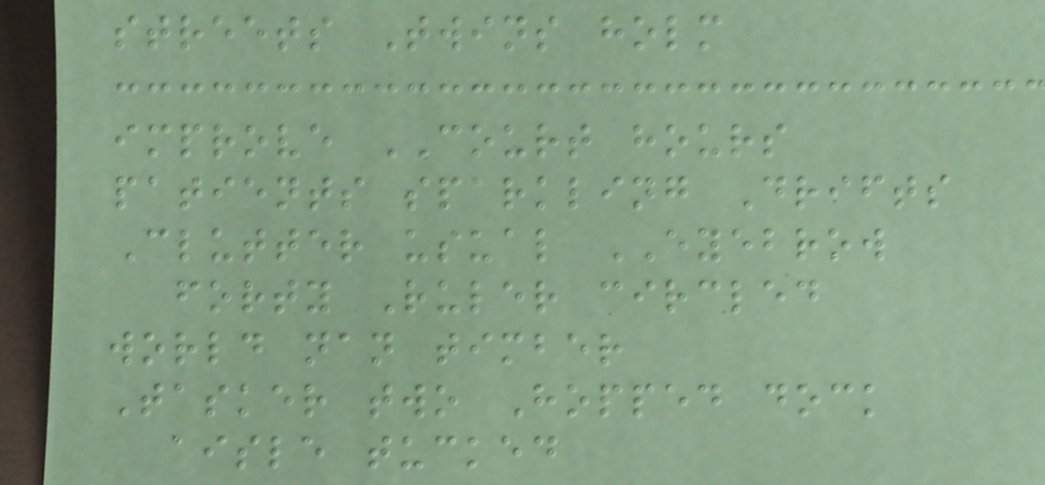streets Twins holm
improve COURT hours
patients sparkling Drifts
Clutter usual EYEBROW
forty Ruler circled
world nan timber
Tasker two Hopped dock
aisle tucked
